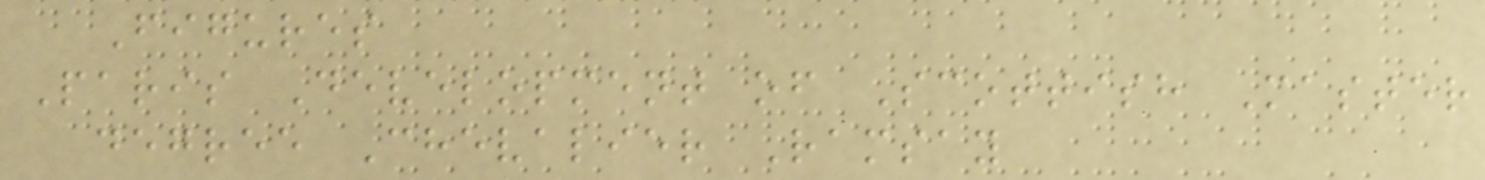Figures
Paris Development of Scottish Master
degree Chevalier Ramsay
